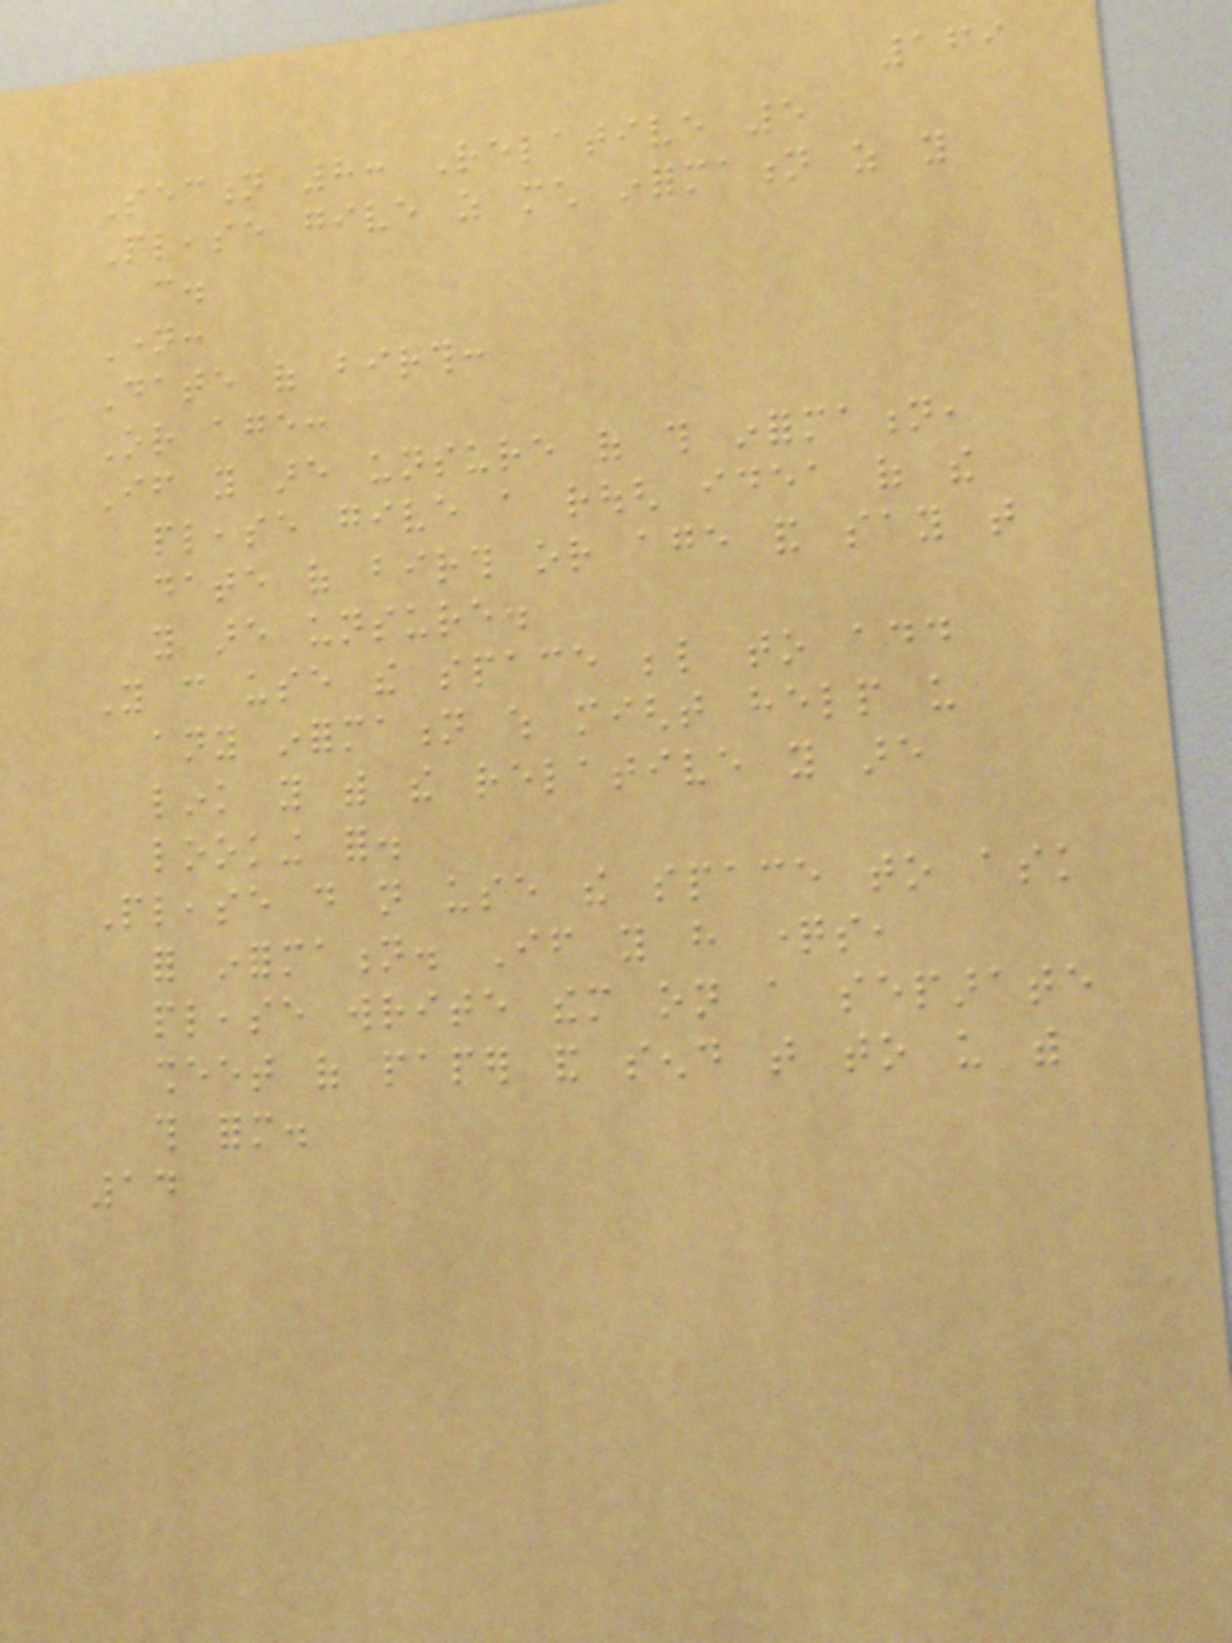169
Section 8: Relative 5
Please give as much information as you
can.
Name:
Date of birth:
Or age:
If you are unsure of this information,
please give a rough idea of the
date of birth or age and say that
you are unsure.
You can use the space below to add
any information which might help us
link you with the relative you are
looking for.
Please do not use the space to ask
for information. If you have questions,
please write them on a separate
sheet of paper and send that to us with
this form.
14
